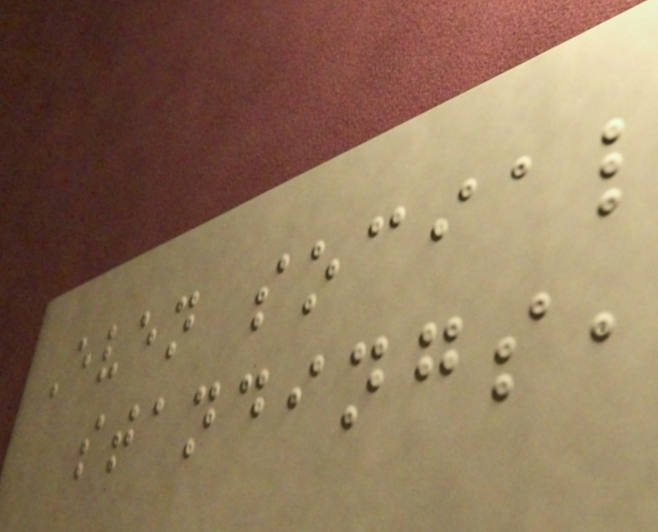Even social
standings,
